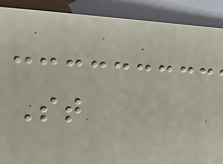St
